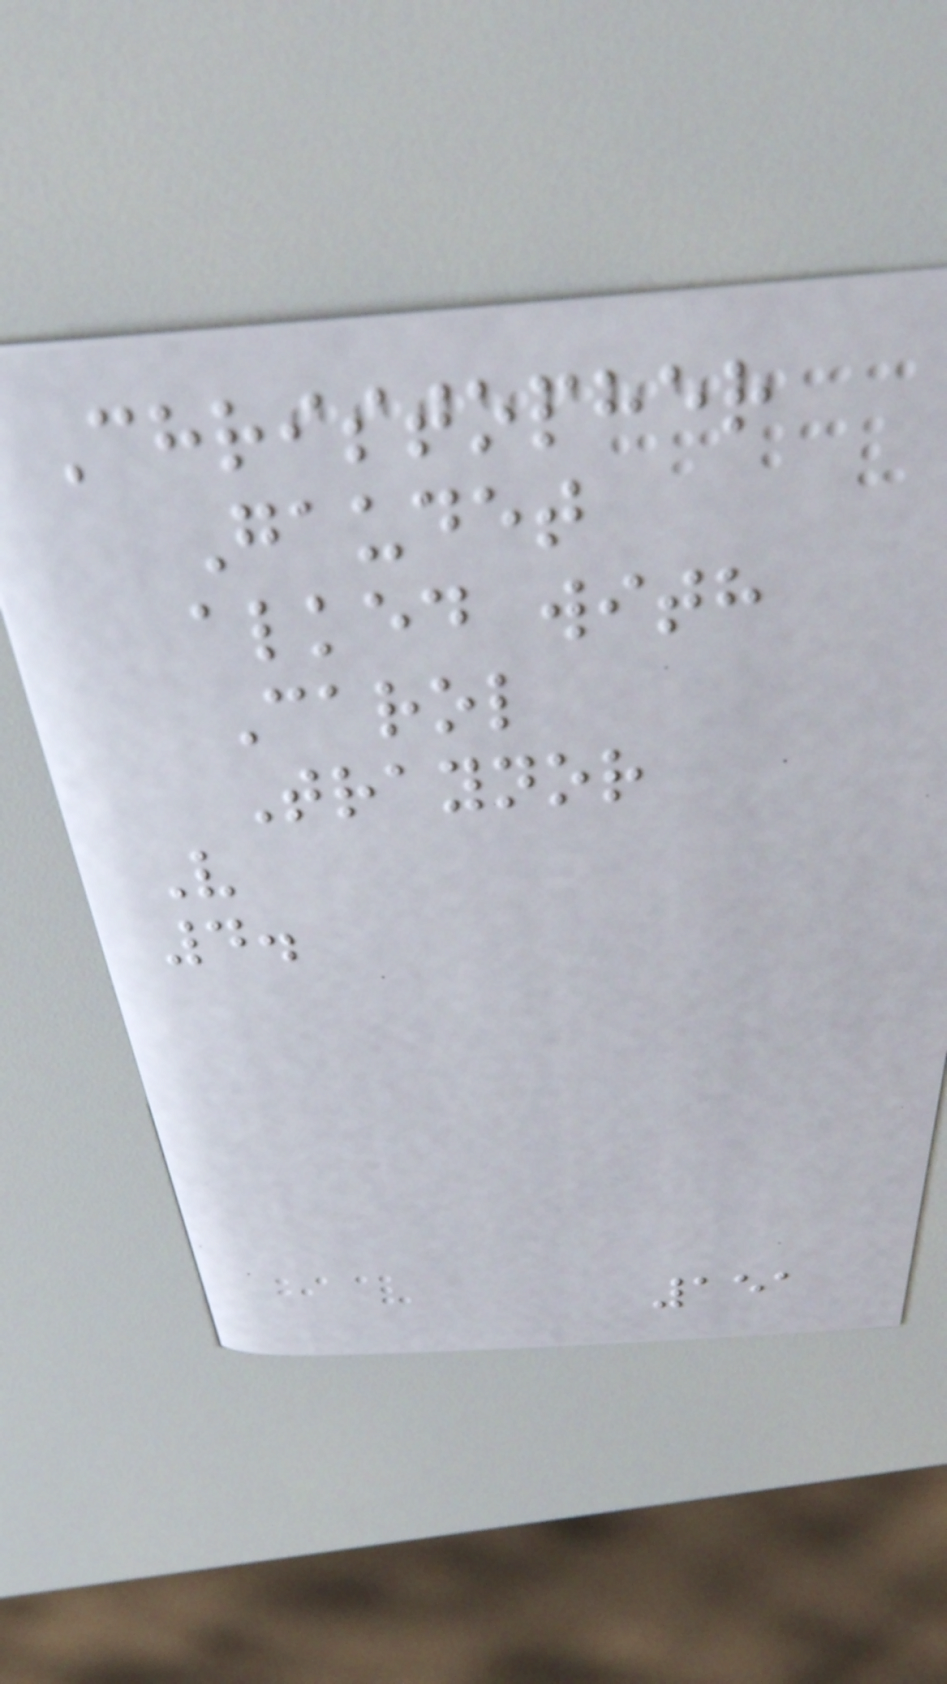Christopher
Gaudet
alked with
Carol
Traynor
V
4.
151
